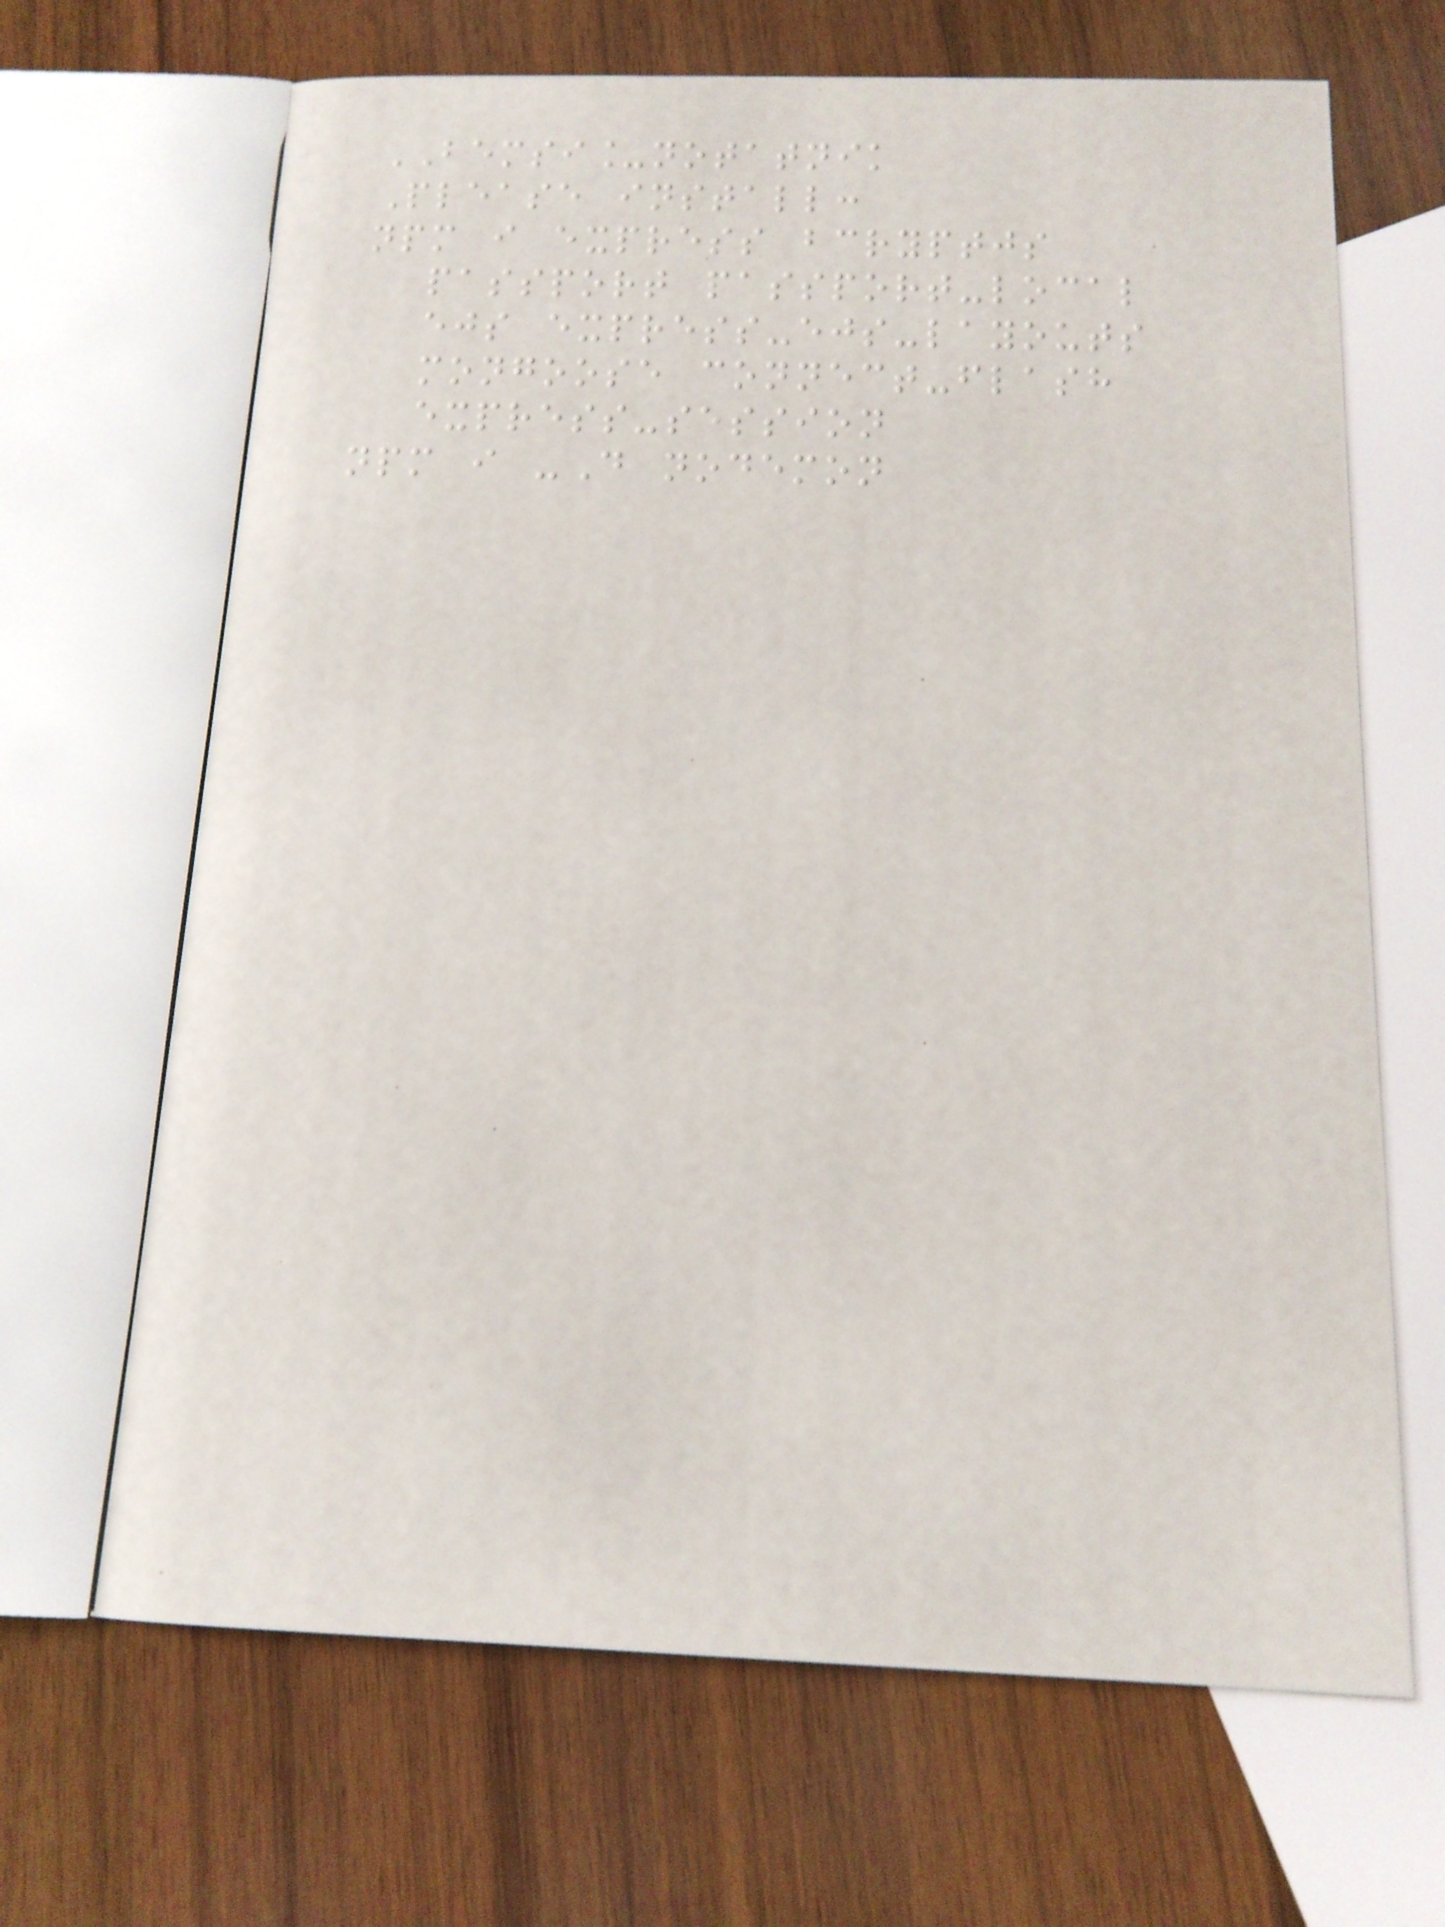BEMSI_notatnik
Please install:
npm i express bcryptjs
passport passport-local
ejs express-ejs-layouts
mongoose connect-flash
express-session
npm i -D nodemon
